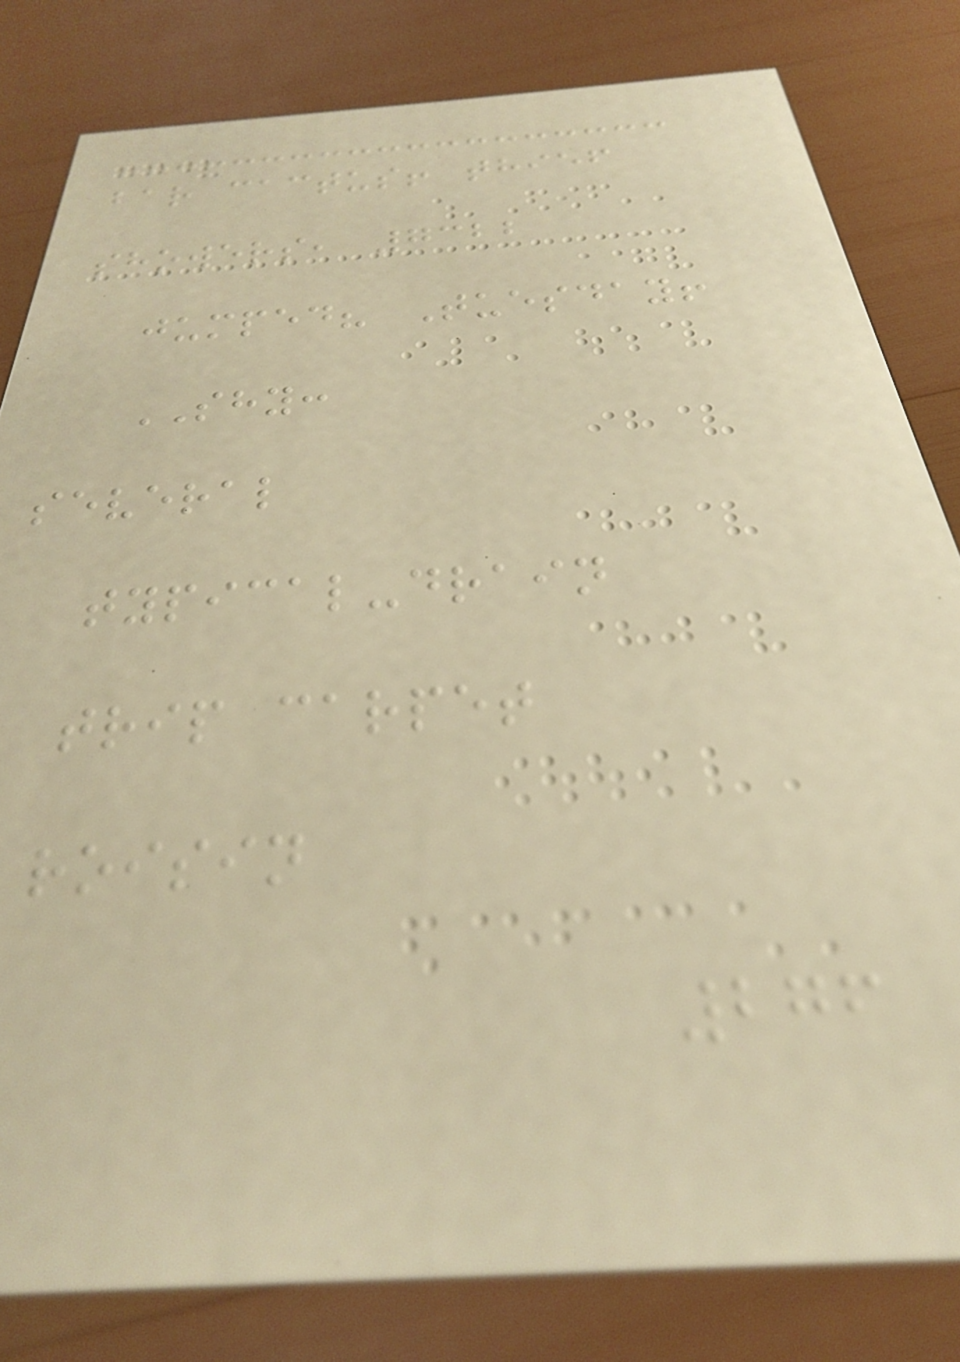bar cactus! thief
showers, 7322
jumped? Tuesday!
SHY:
several
typical-drain
trip carpet
roisin
276
